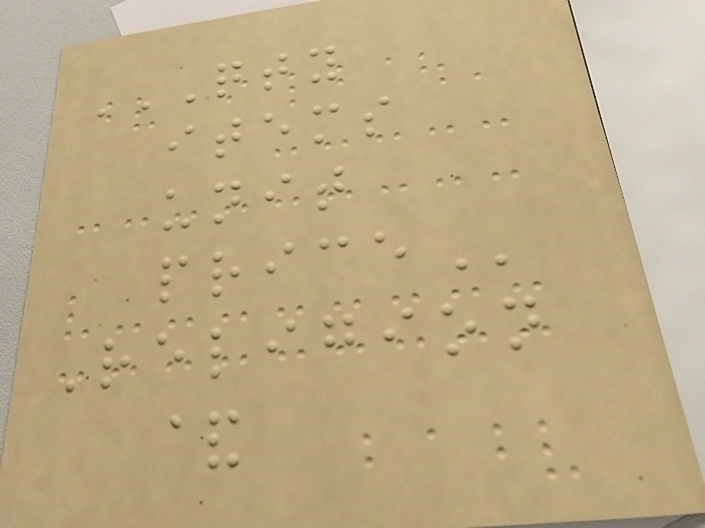QTY
ITEMS
UNIT
PRICE
Religion
&
